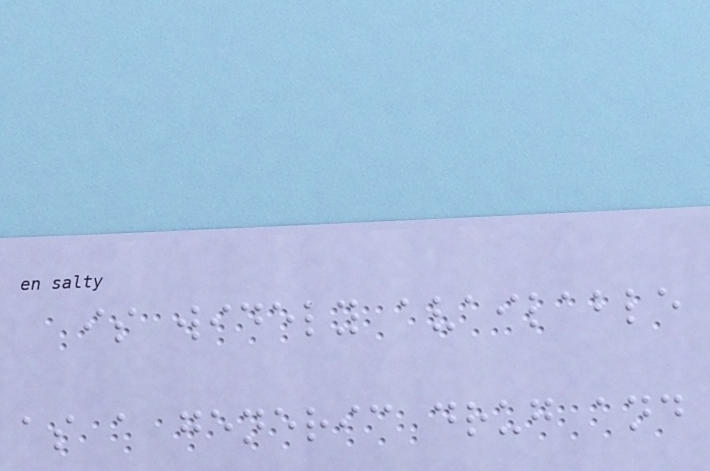is widely available
as a generic drug and
